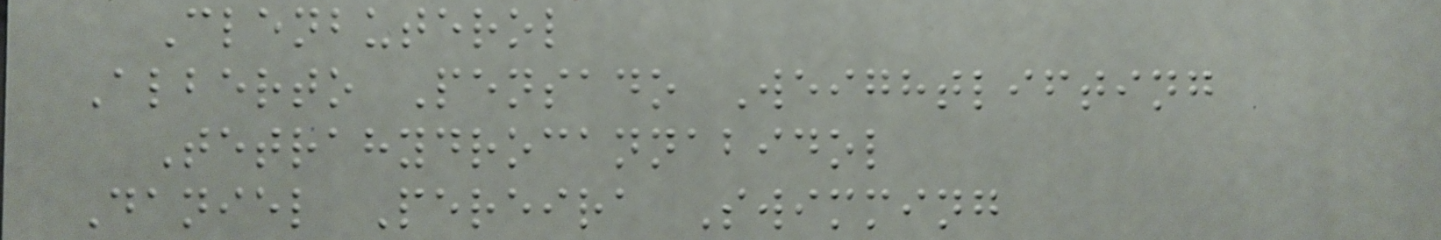Clenbuterol
Alberto Pensado Weightlifting
Tetrahydrocannabidol
Daniel Pereira Swimming
